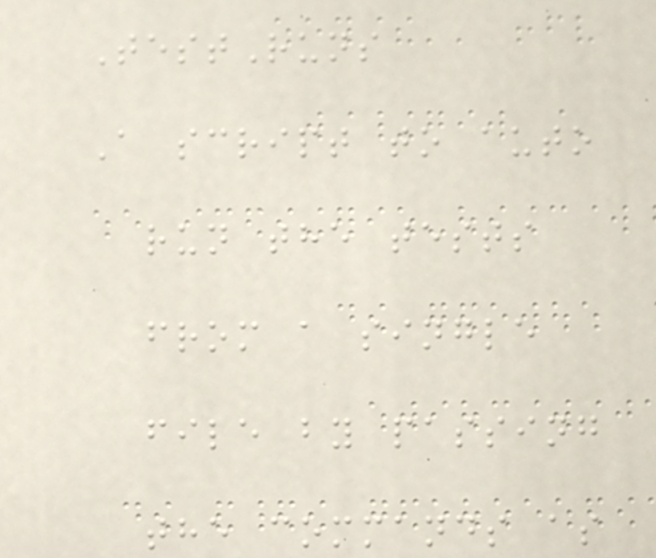TestRuns
A script to auto
run the tests
from a single
file by passing
the commands as
